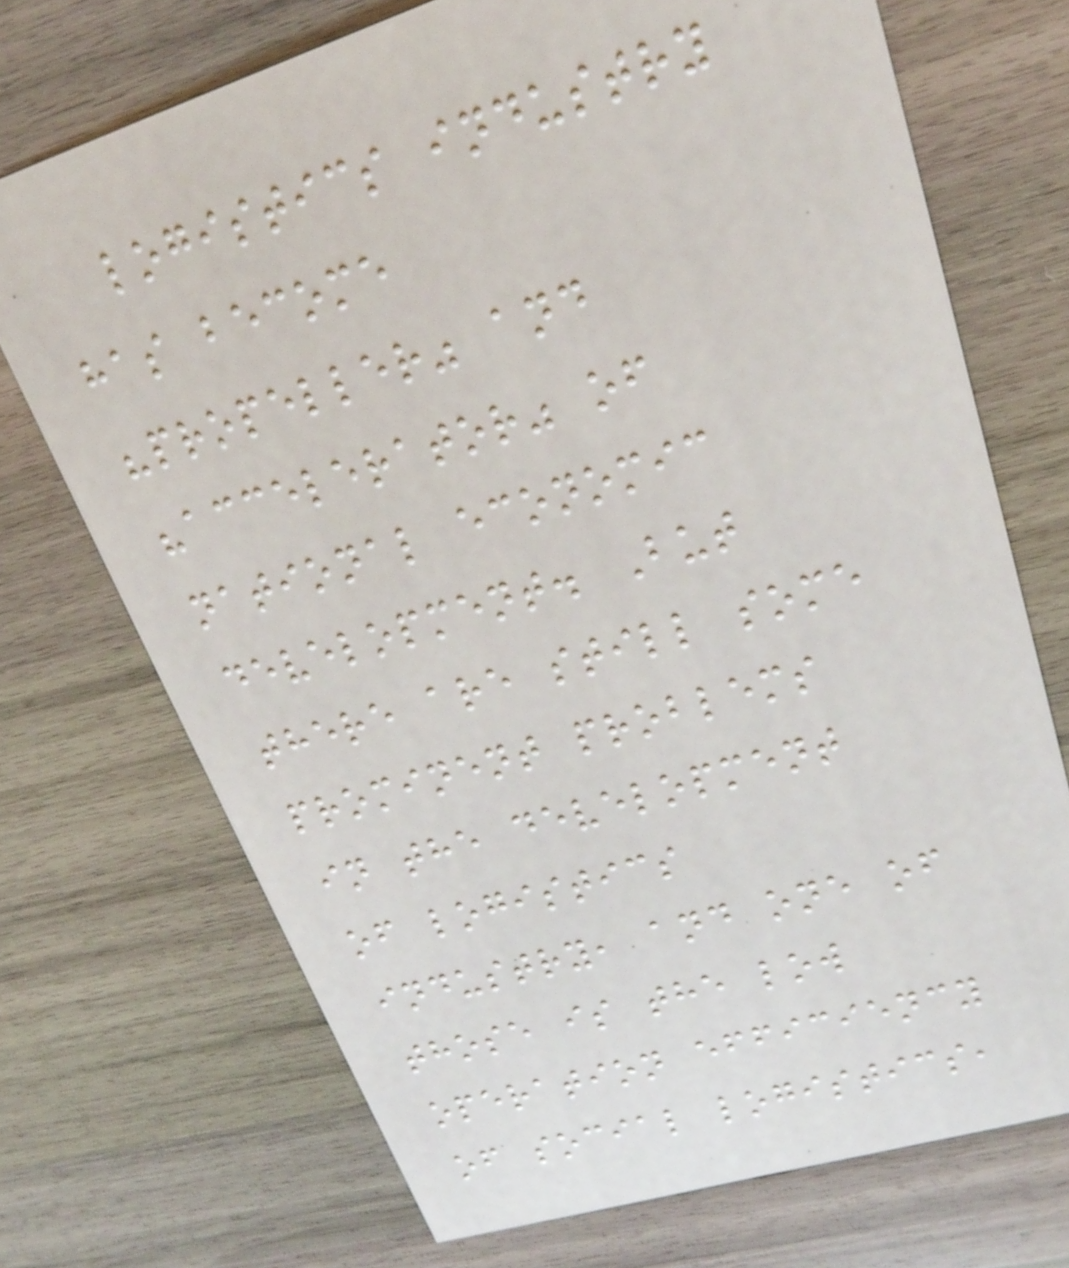logistics industry
has become
"propeller" and
"accelerator" of
national economic
development. But
there are still some
prominent problems
in the development
of logistics
industry, and one of
those is the low
operation efficiency
of social logistics,
